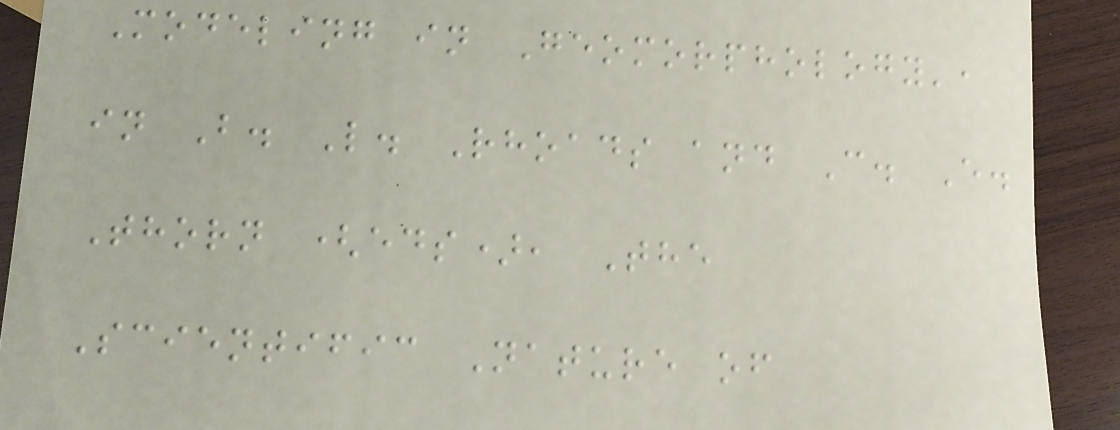Modeling in Geomorphology',
in B. L. Rhoads and C. E.
Thorn (eds), The
Scientific Nature of
